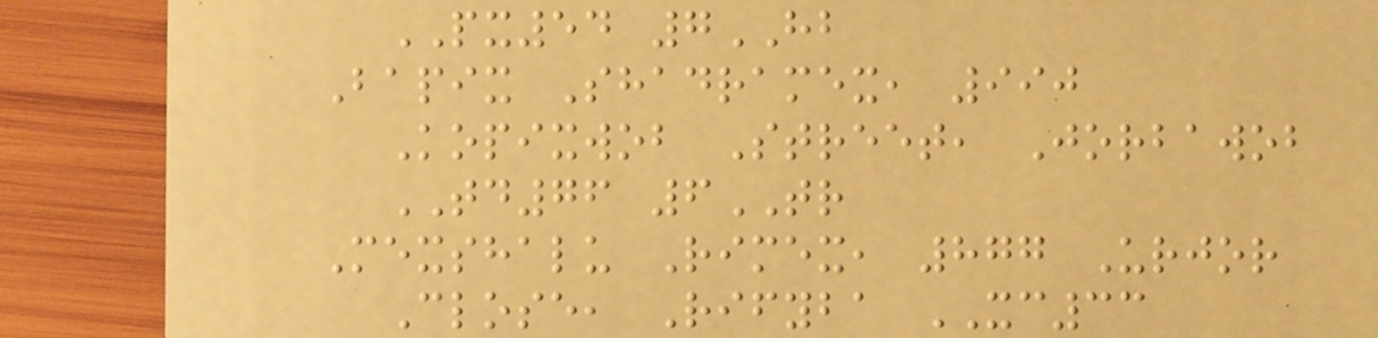PX54 7HB
Bapix Shadramex, 990
Kopixwob Street, Jorbawob
TD76 6TR
Mexshalu Rimex, 877 Urjor
Close, Rifyba XC33
